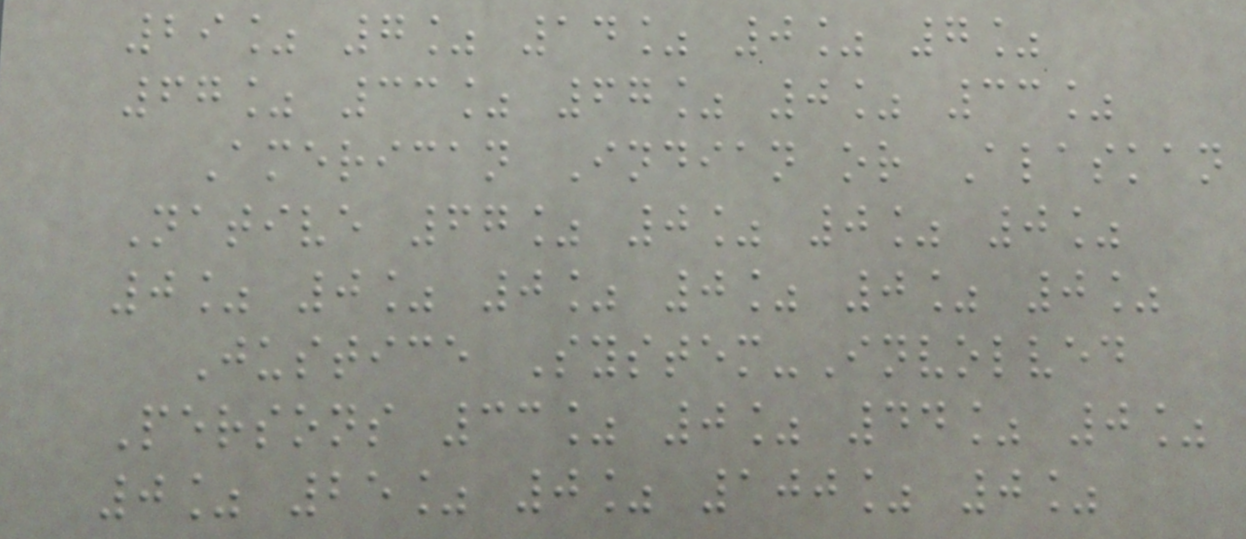29% 7% 14% 0% 7%
67% 33% 67% 0% 33%
American Indian or Alaskan
Native 67% 0% 0% 0%
0% 0% 0% 0% 0% 0%
Justice System-Involved
Persons 33% 0% 44% 0%
0% 25% 0% 100% 0%
